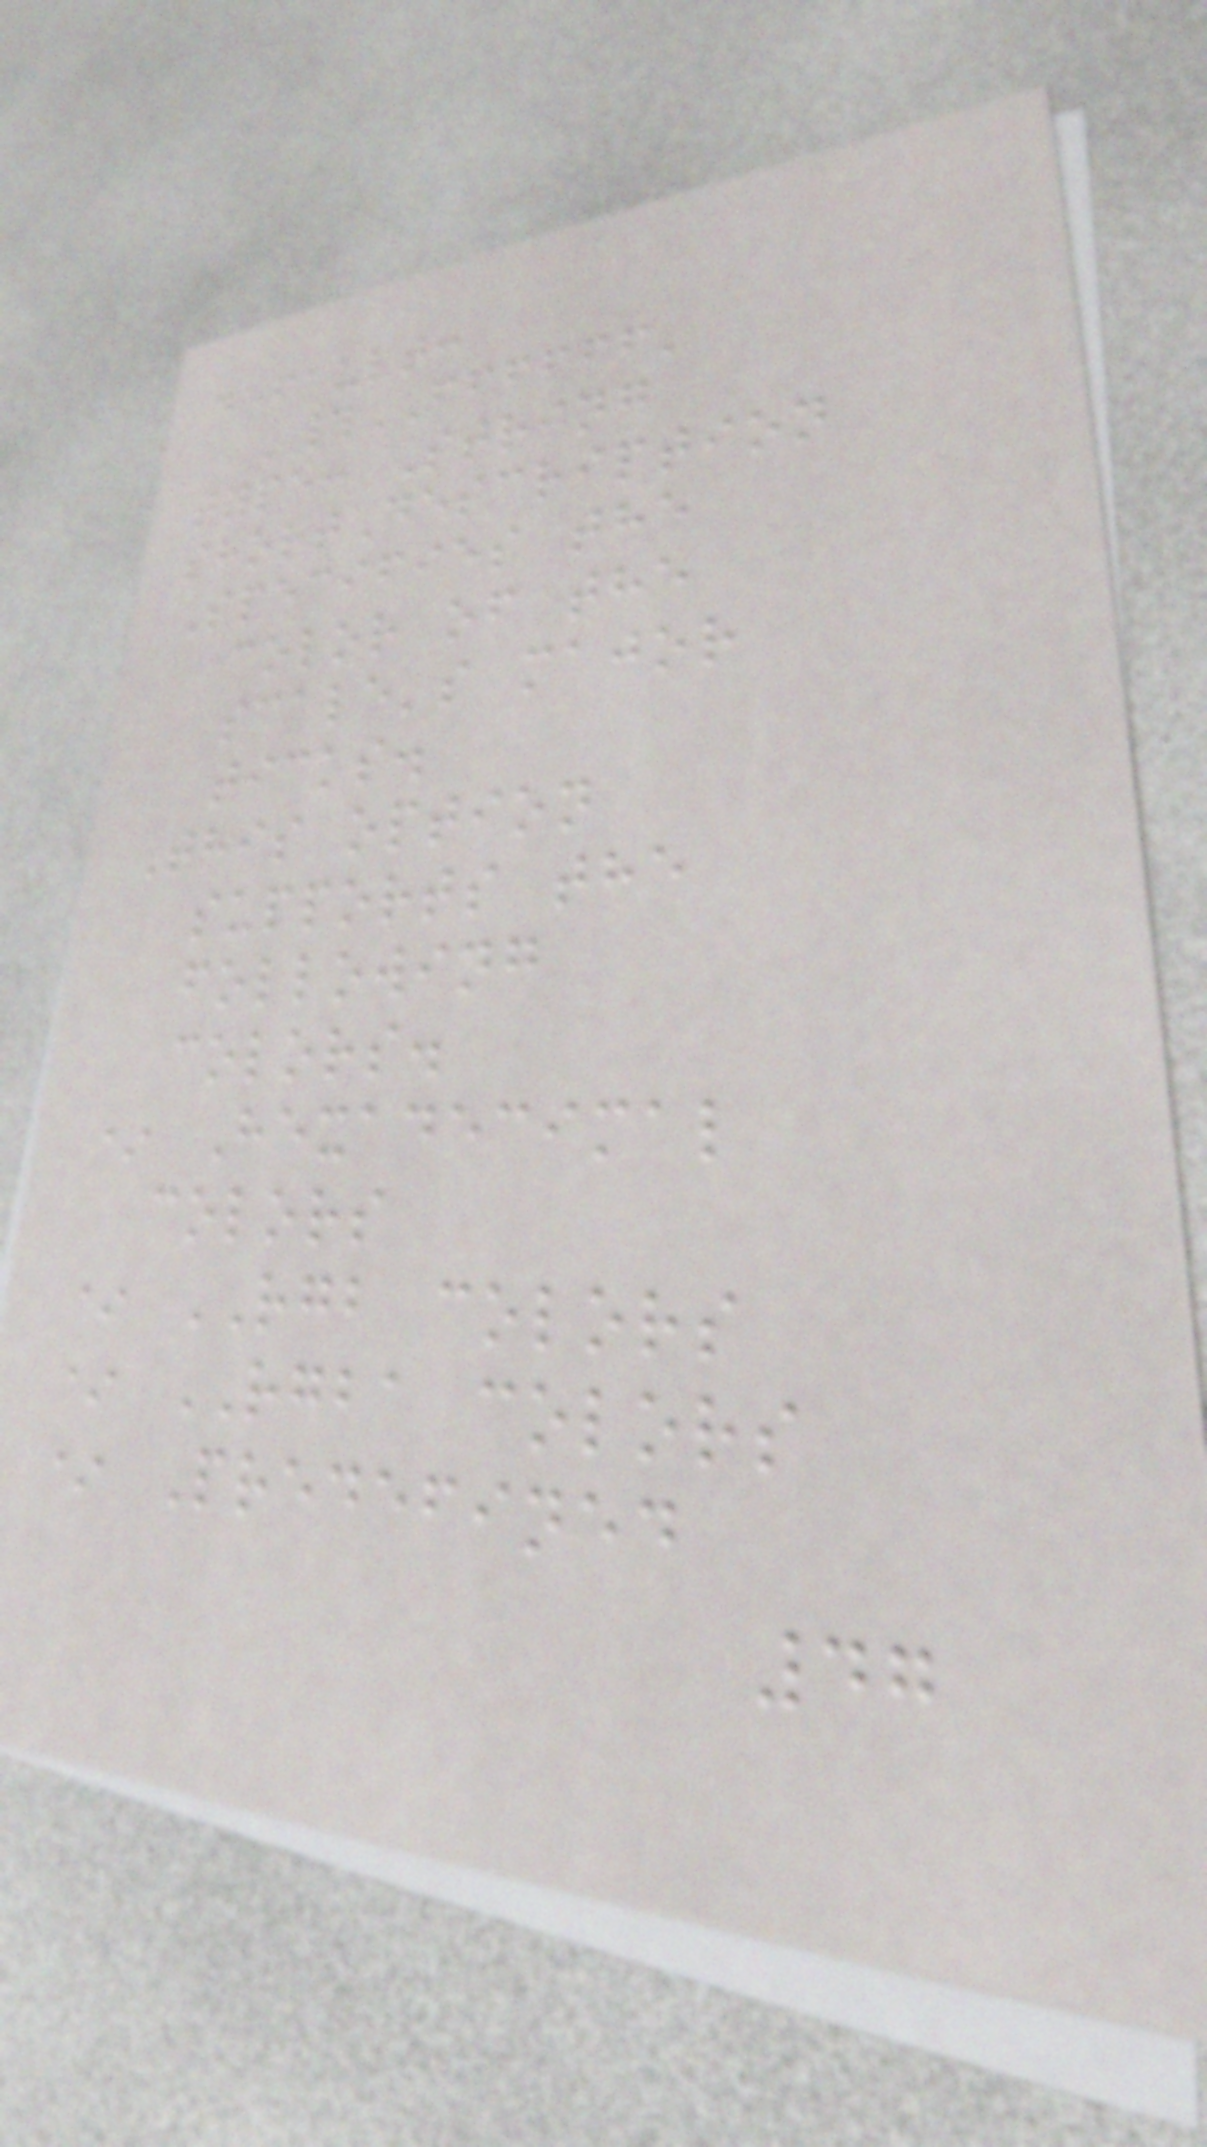default:
'#FFFFFF'
type: String
shortDescription
Specifies the
color of the
scale's major
ticks.
This option
supports the
following
colors.
* Hexadecimal
colors
* RGB colors
* RGBA colors
* Predefined
47
